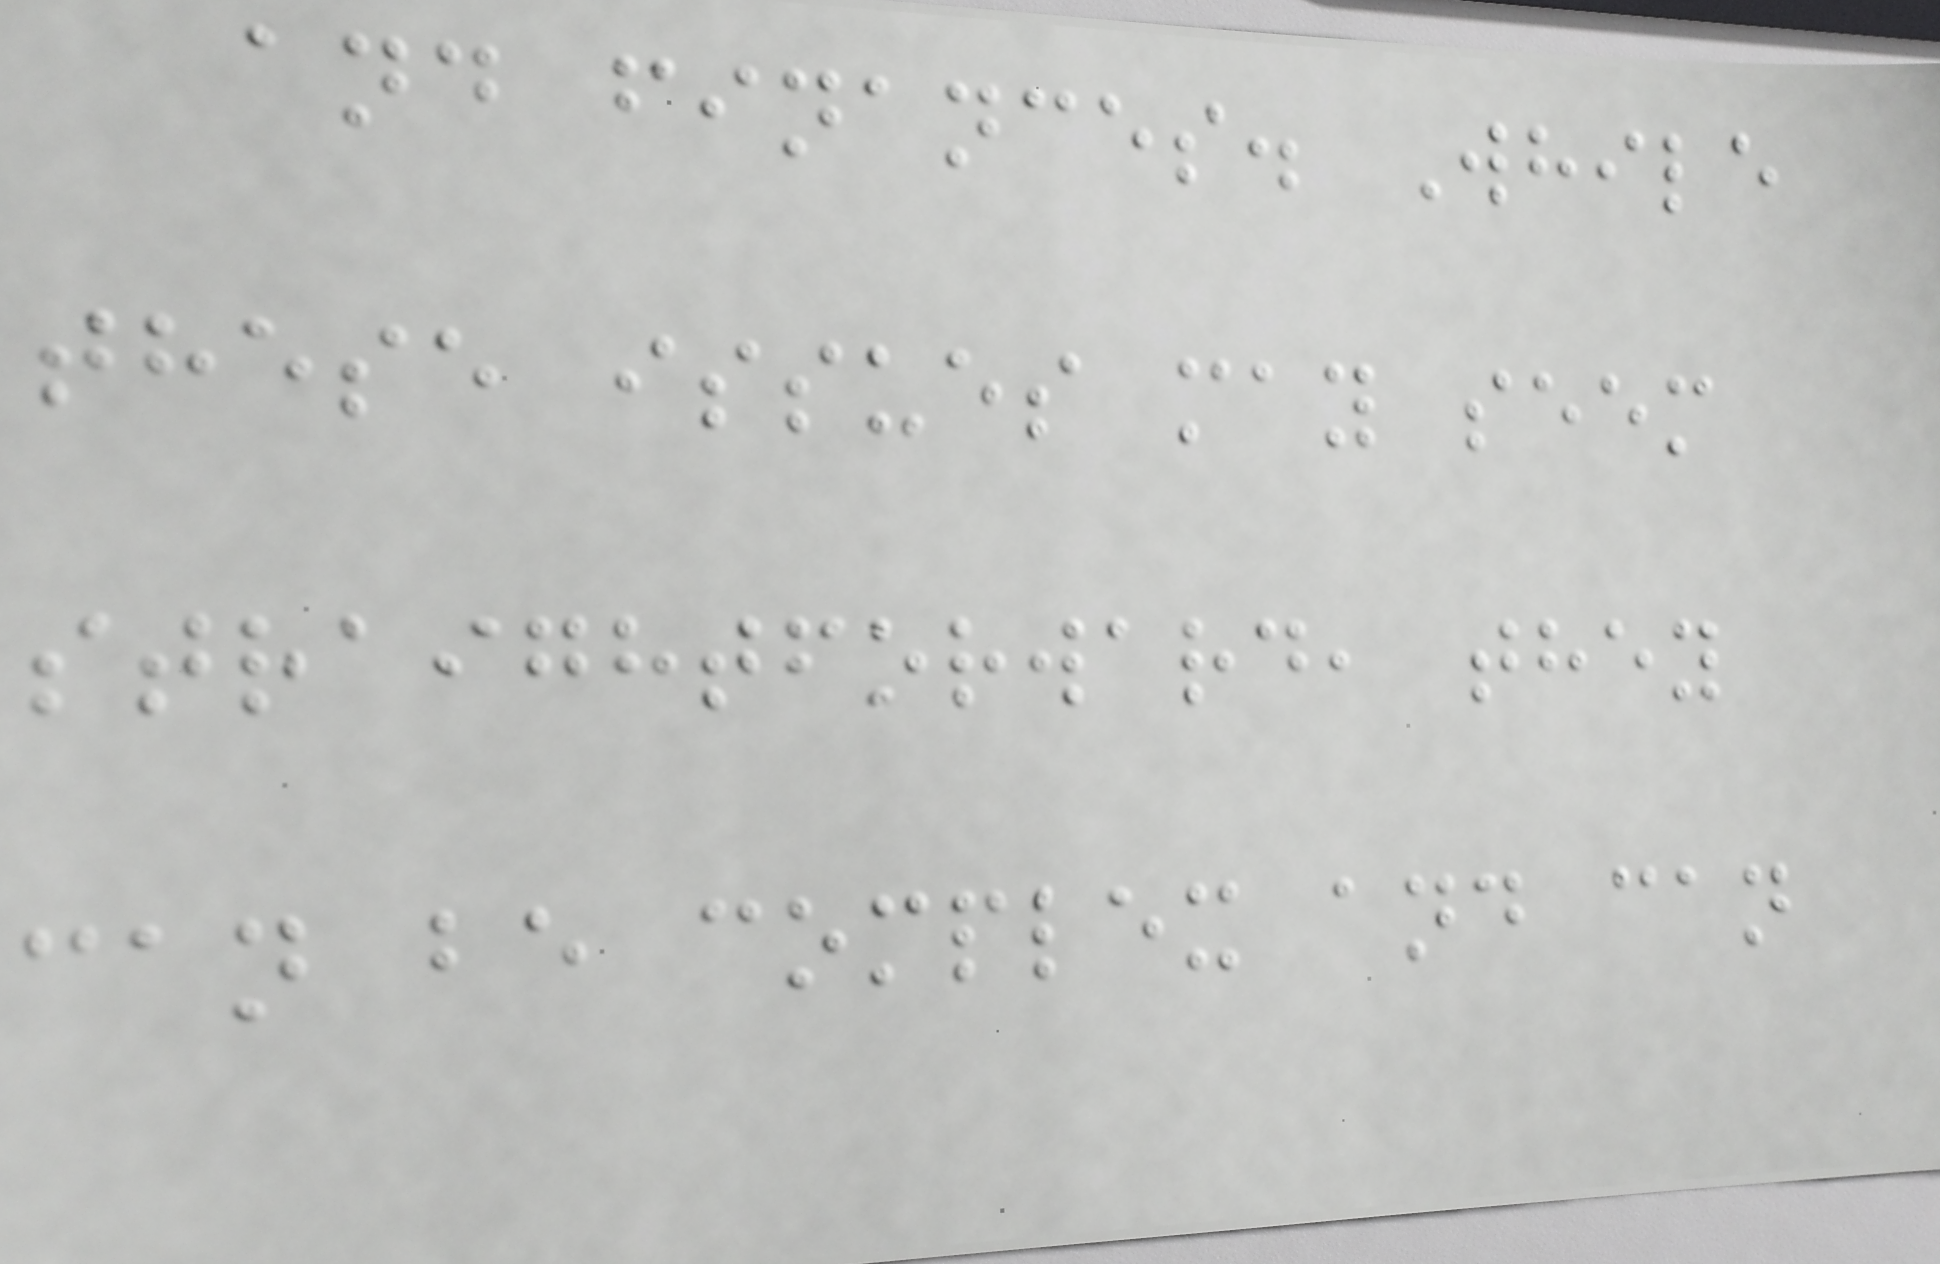and finances. While
these issues may seem
straightforward, they
can be complex and can
